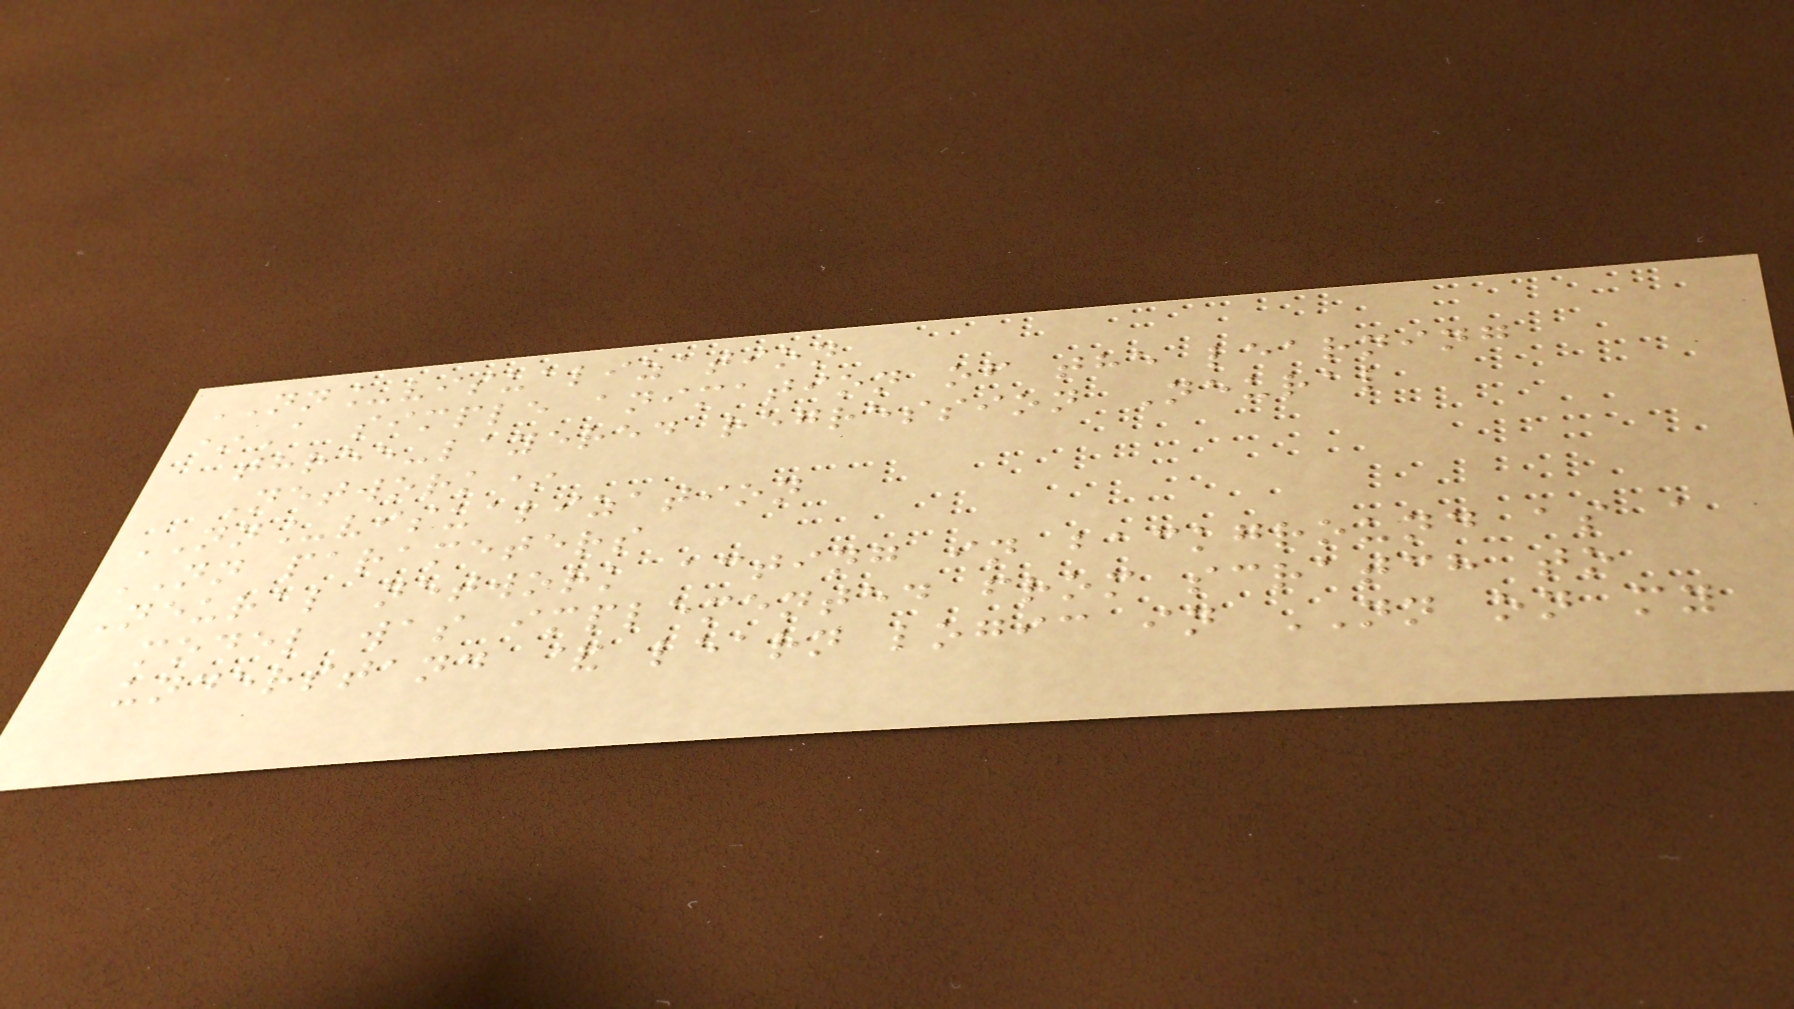NN_visualization
*A simple animation of the learning
three-layered regression Neural
Network*
NN_visualization
NN parameters
Neural network acting in background as a
model was implemented from scratch to
understand & learn logic in NN on my
